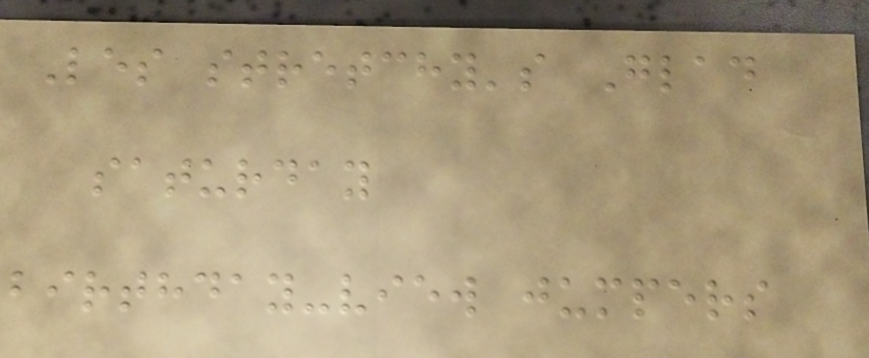Les stretchy's Glad
saturday
birthday-view jumpers
